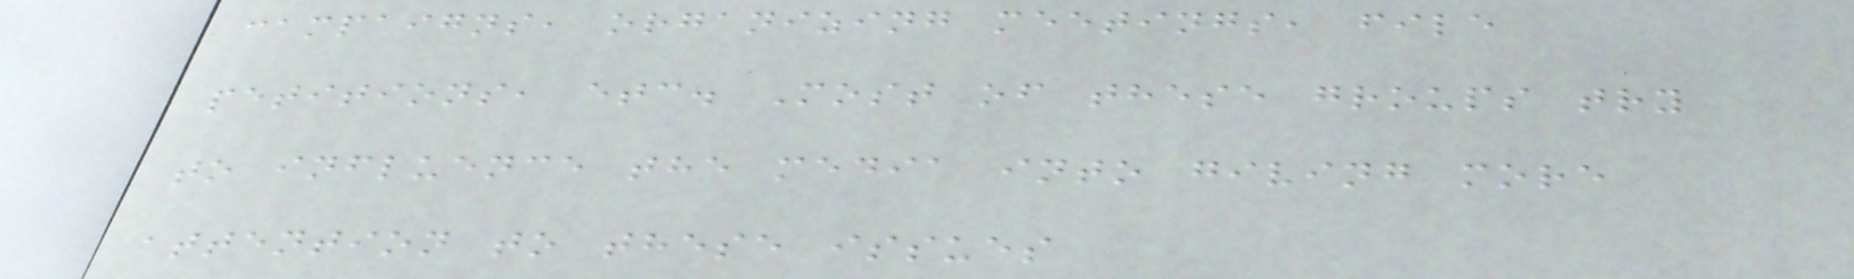campaigns, organizing meetings, file
petitions, etc. Most of these groups try
to influence the media into giving more
attention to these issues
